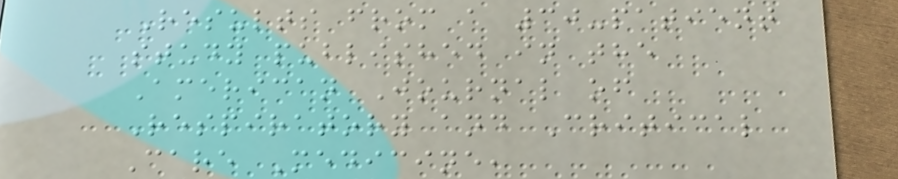Results from a 30-patient
study published in the
American Journal of
Respiratory and Critical
Care Medicine,
